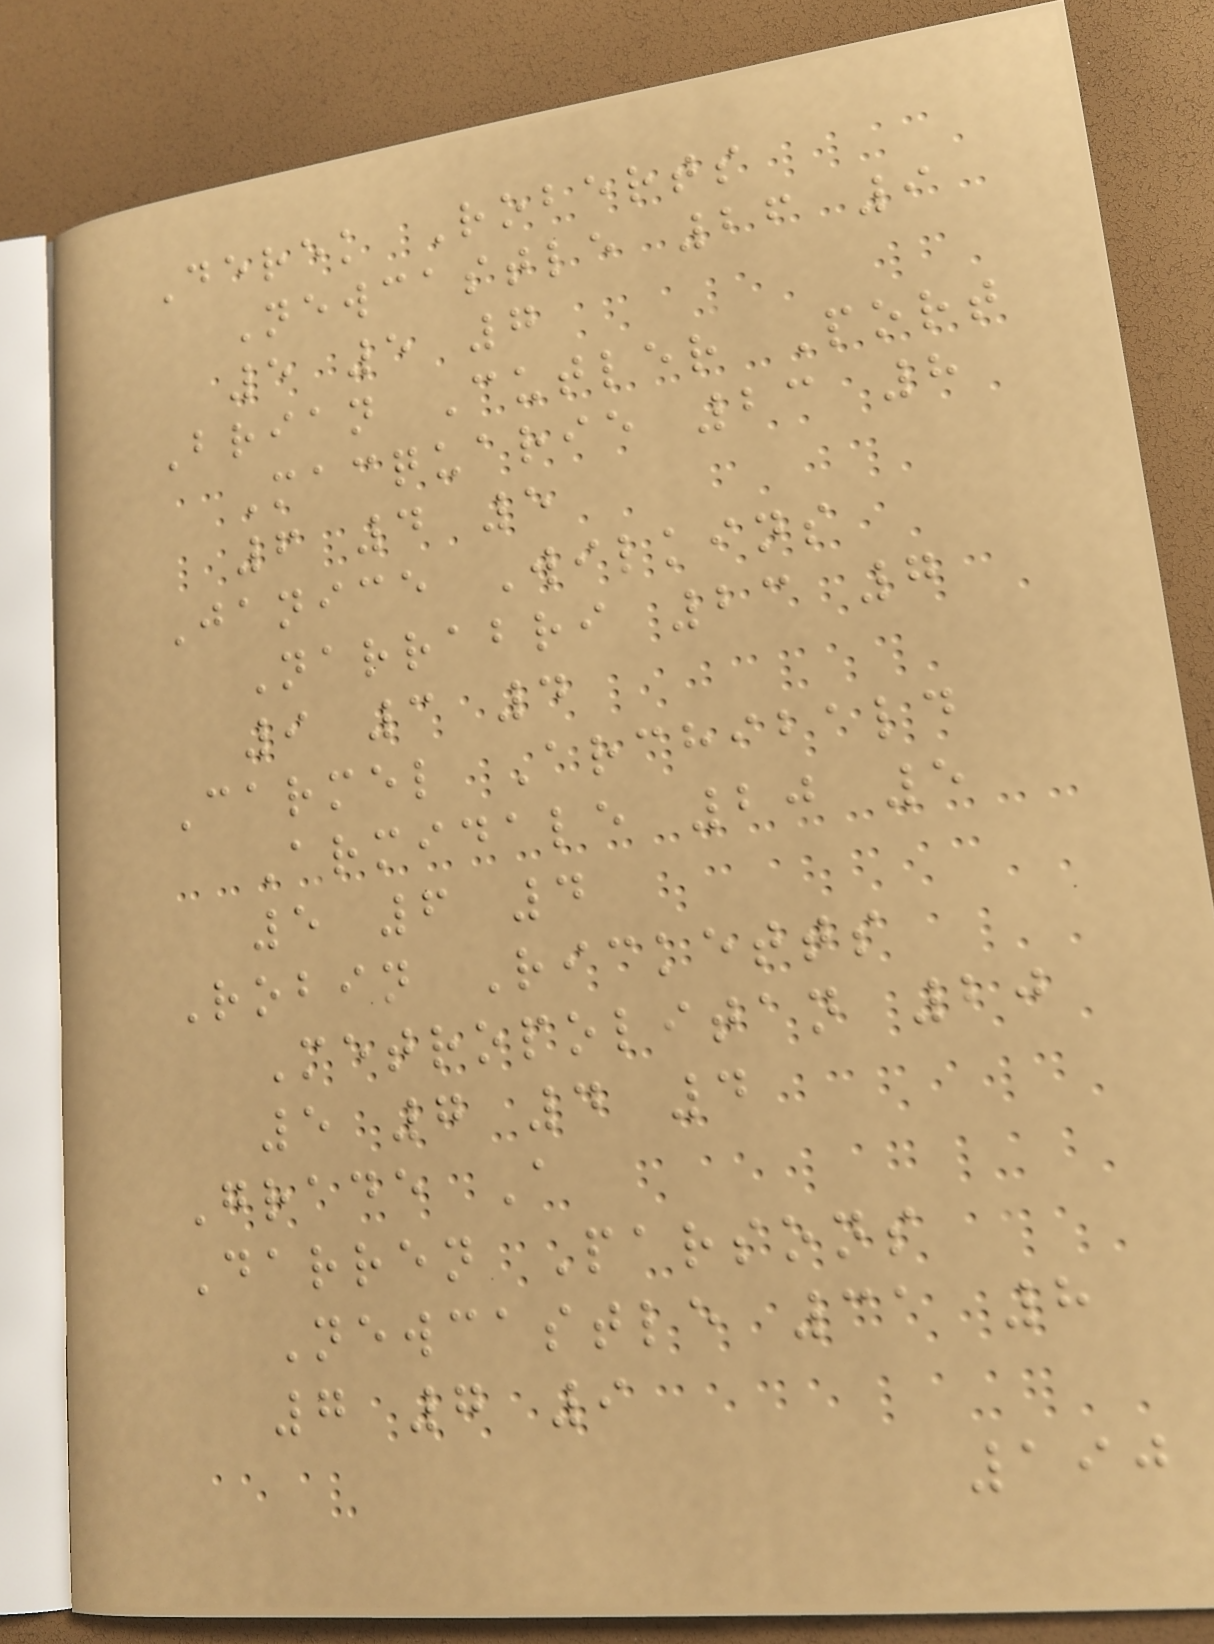Derek Roberts
Newcastle 26 9
5 5 7
Brian Cutler Port
Macquarie 23 8
6 4 5
Janice Wilkins
Narrabri 23 7
9 3 4
Carmel Archibald
Armidale 20 5
5 6 4
Robin Ricketts
Metropolitan 20
5 7 4 4
Grade A
Darren Parsons
Newcastle 31 8
7 7 9
190
